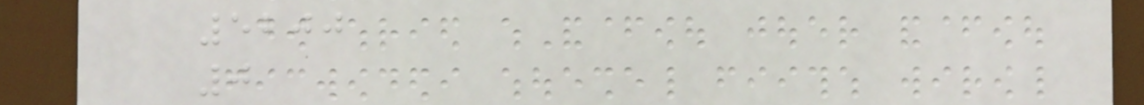5200
0
